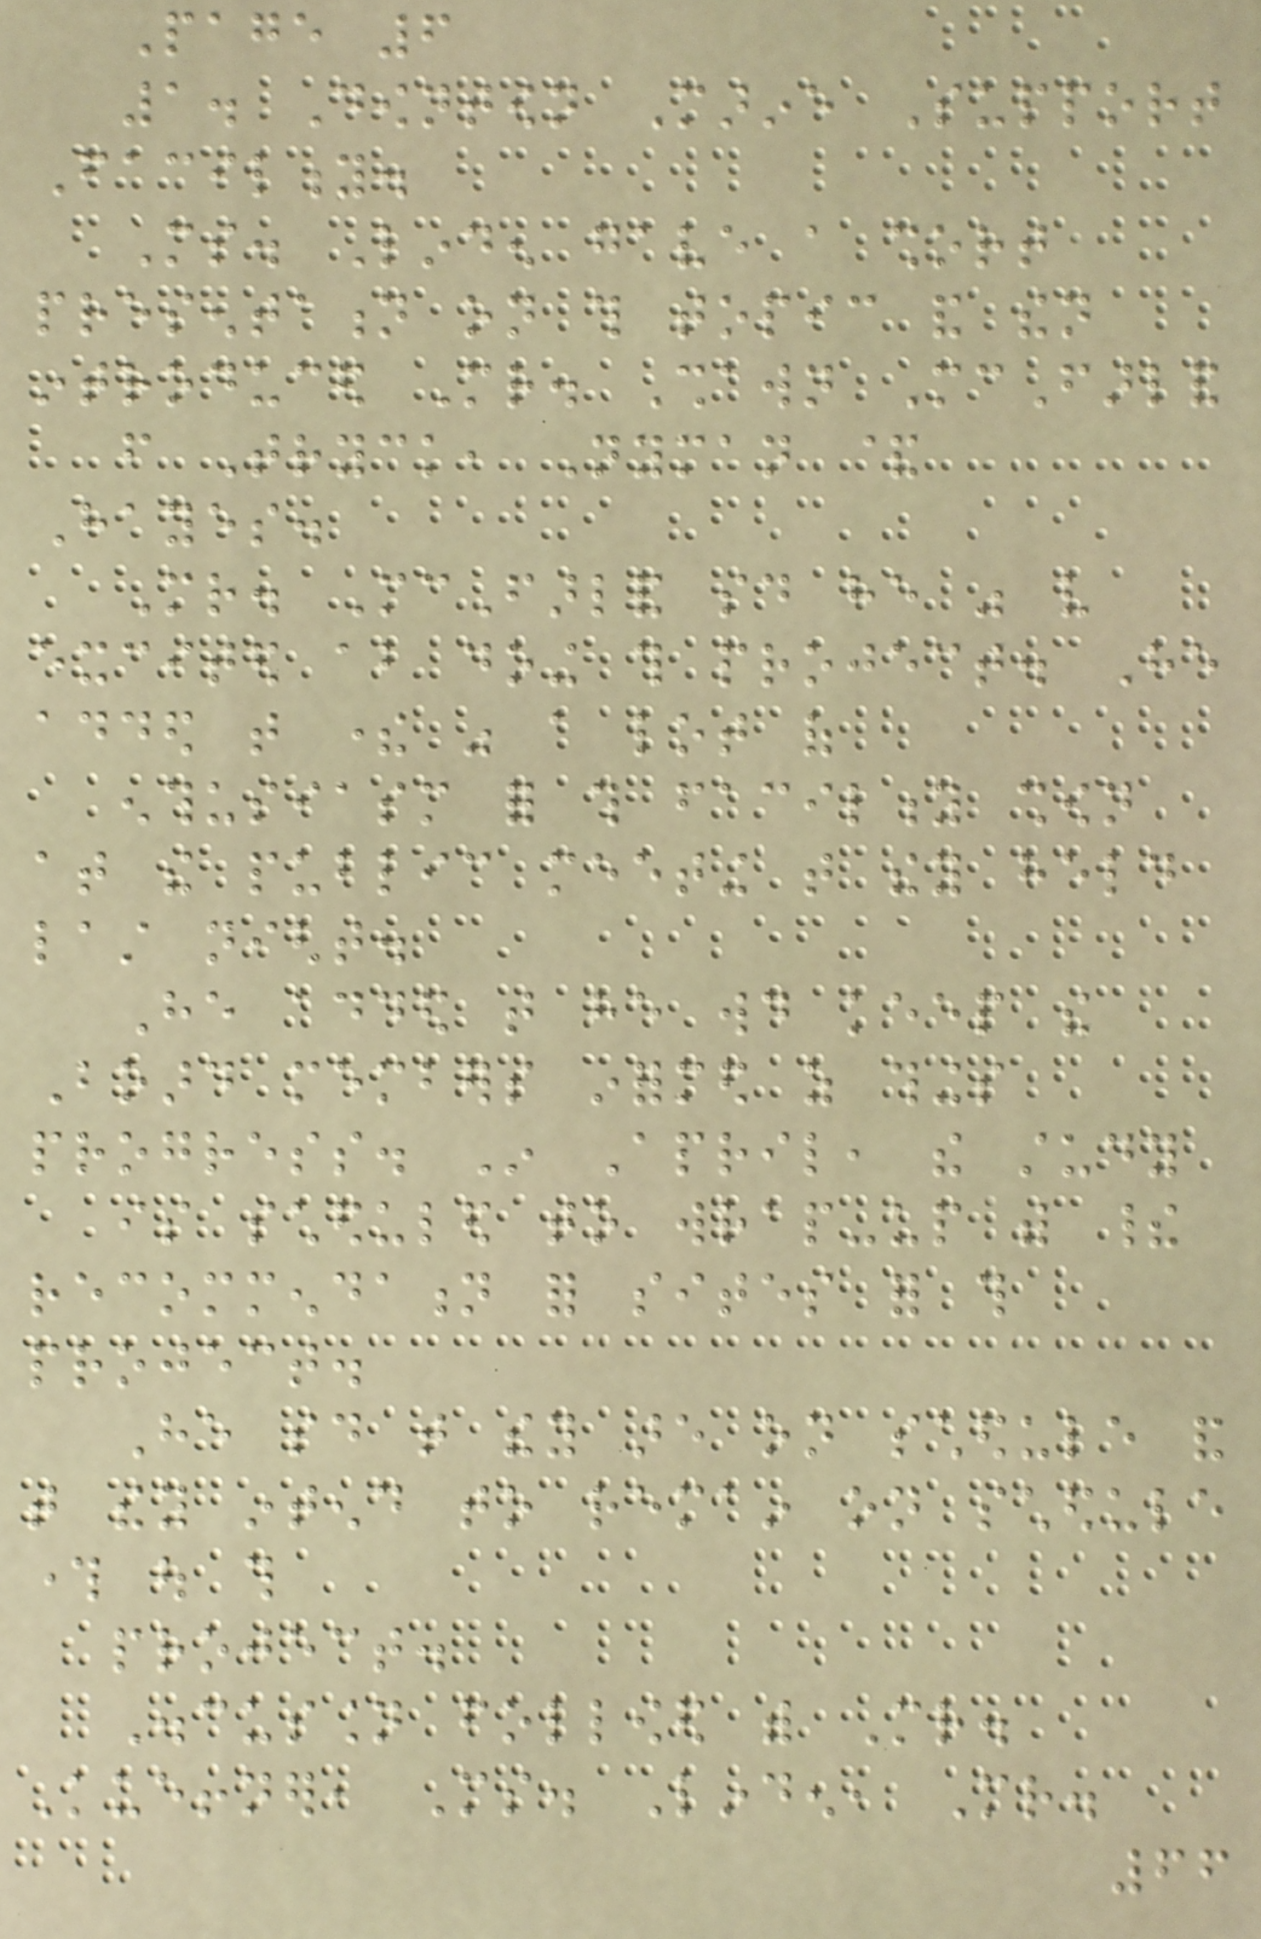Page 6
1. Downtown Marine Support
Facility.
Ms. Linden gave a short
presentation on this topic and then
introduced Mr. Shawn McFarland
from Tryck, Nyman &
Hayes.
Mr. McFarland said he was very
excited about doing this project. He
added that there was a lot of
enthusiasm for this facility shown
at the public meeting that they held
last night.
He added that he would keep the
Board members informed as things
progress. In April, the study
is scheduled to wrap-up with their
recommendation for sites for this
project.
He said that they are on schedule and
that they intend to remain on schedule
through out this
project.
Discussion followed with Mr.
Kueffner, Ms. Linden, Mr.
66
